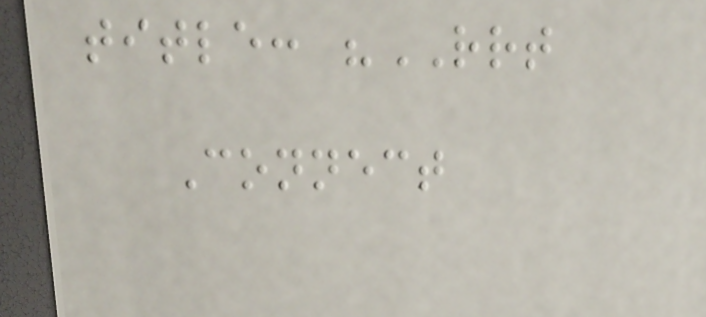title: "RRT
Connect
